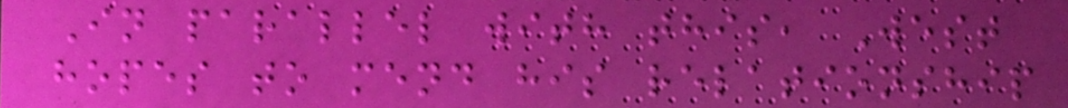In parallel with this, West
hopes to mend his relationship
